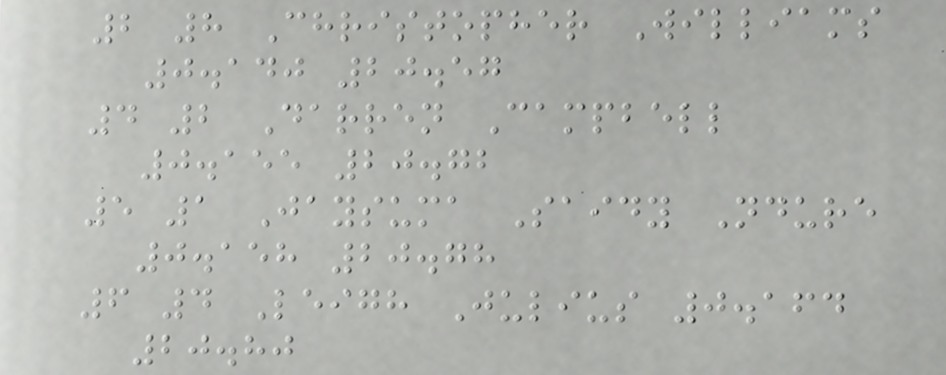2 8 Christopher Williams
0.140 20.57
4 2 Darren Campbell
0.155 20.72
5 1 Jaysuma Saidy Ndure
0.158 20.78
6 4 Leigh Julius 0.164
20.80
